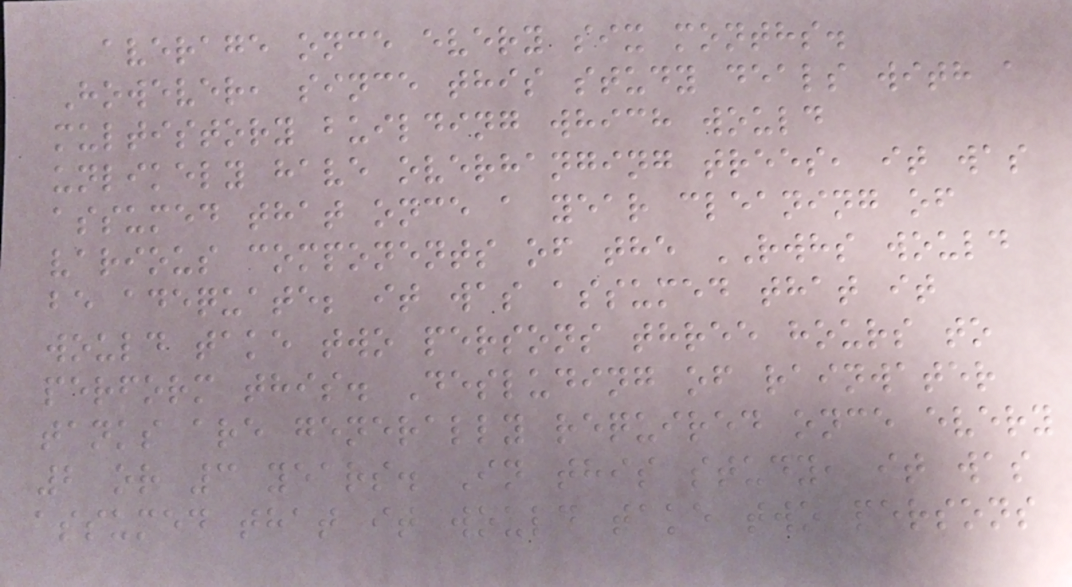average once every six months.
However, since this study deals with a
multistory building which would
unlikely have overhanging trees, it was
assumed that once a year cleaning of
various components of the RWHS would
be adequate; it was assumed that it
would take two persons three hours to
perform this. Desluding of rainwater
tanks are generally required once every
2 or 3 years. In this study, it was
assumed that it would take two persons
